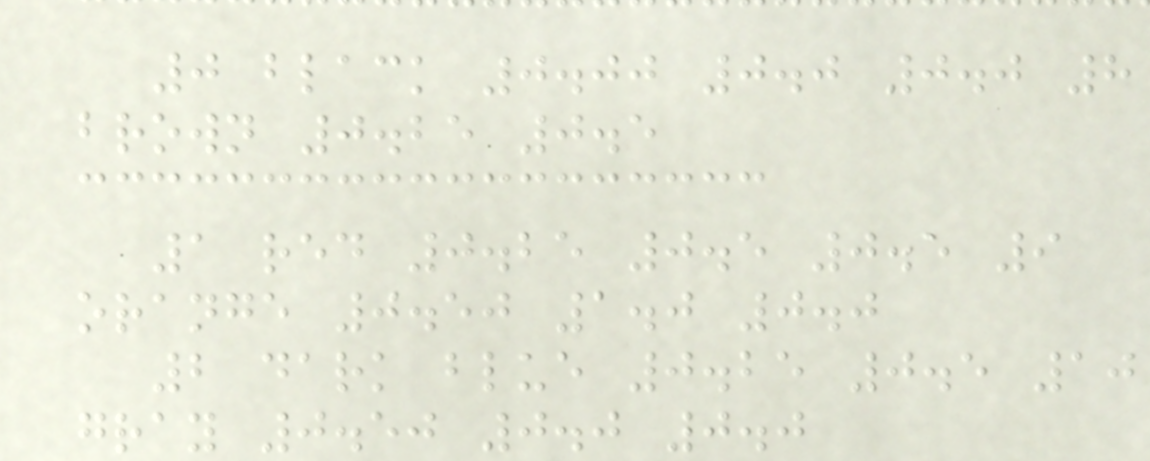0 black 0.00 0.0 0.0 8
brown 0.25 0.5
1 red 0.25 0.5 0.5 9
orange 0.50 1.0 0.0
2 dark blue 0.25 0.5 10
gray 0.50 0.0 0.0
